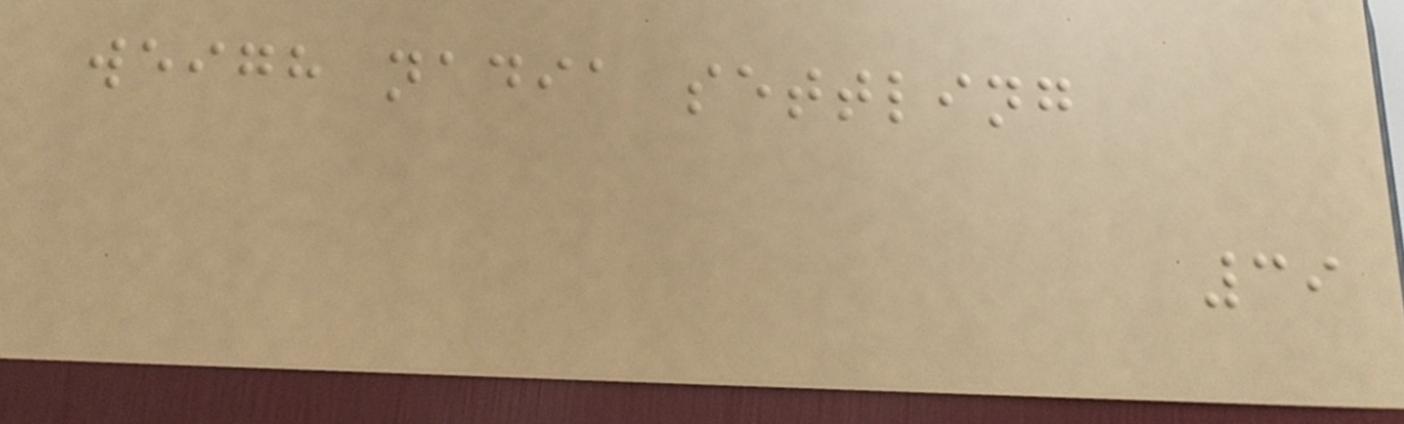weigh nadia settling
39
